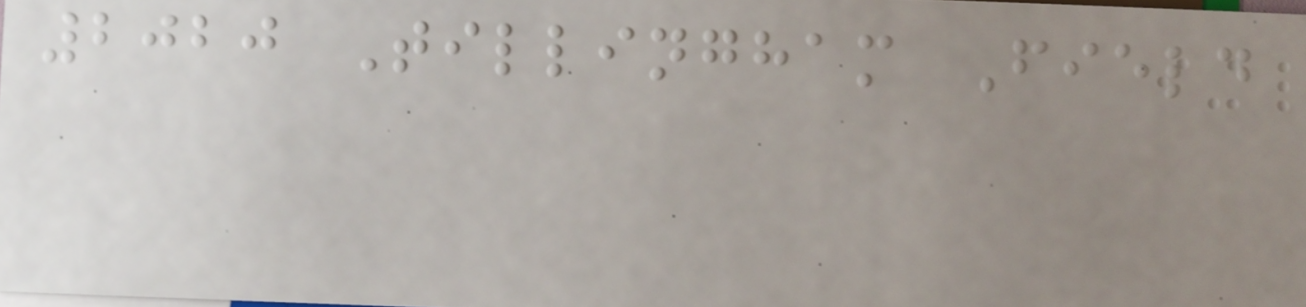2020 Tillingham Field
